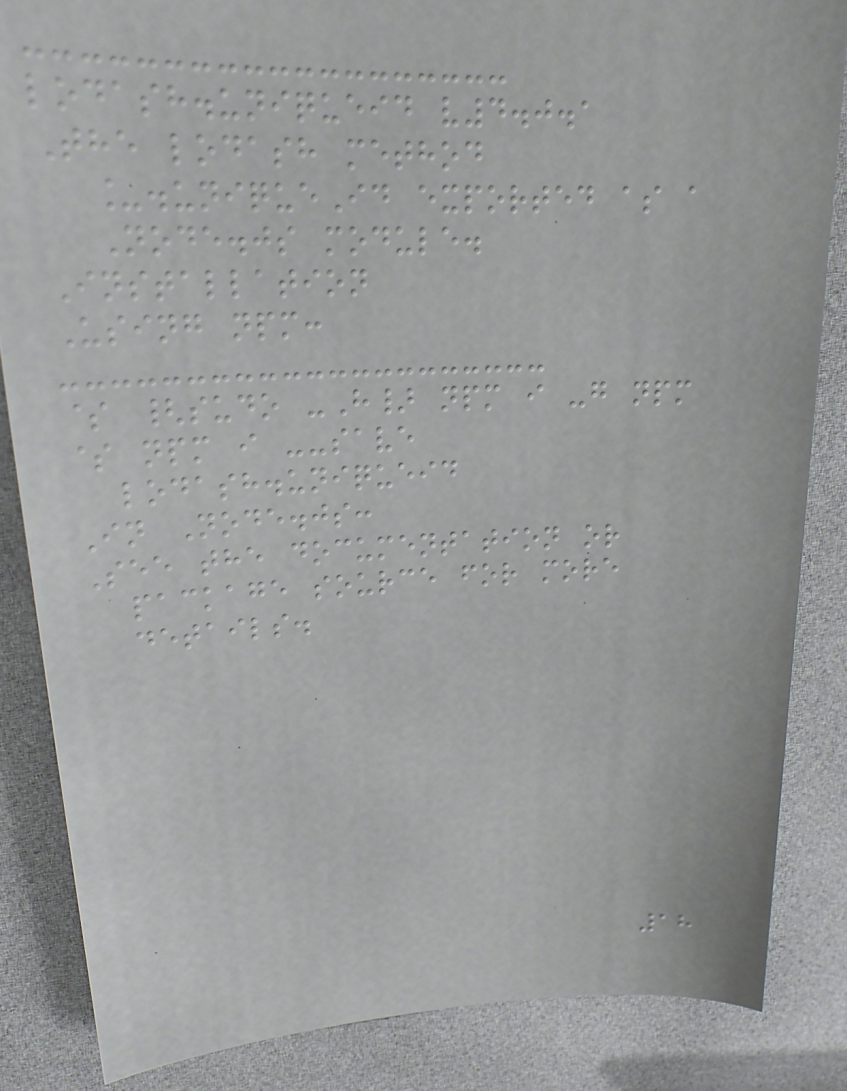lodash.uniqueid v4.0.1
The lodash method
_.uniqueId exported as a
Node.js module.
Installation
Using npm:
$ {sudo -H} npm i -g npm
$ npm i --save
lodash.uniqueid
In Node.js:
See the documentation or
package source for more
details.
18
